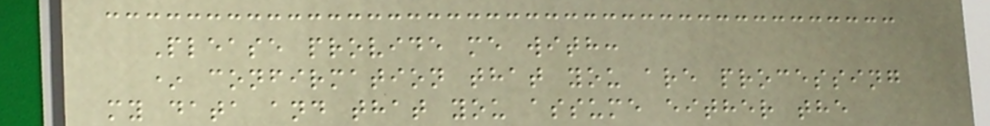Please provide me with:
* confirmation that you are processing
my data and that you assume either the
